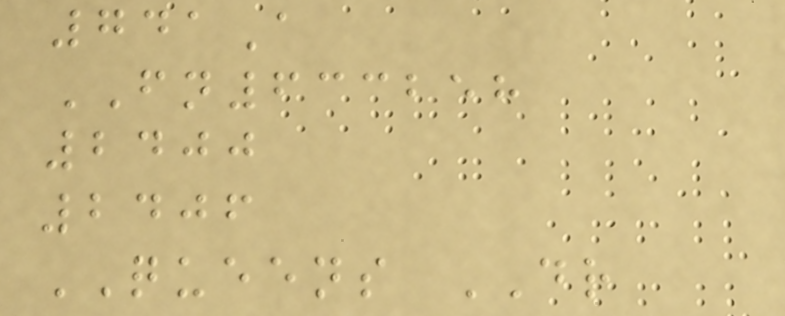741A
FN633258
2400
2406
QUEENS DR
